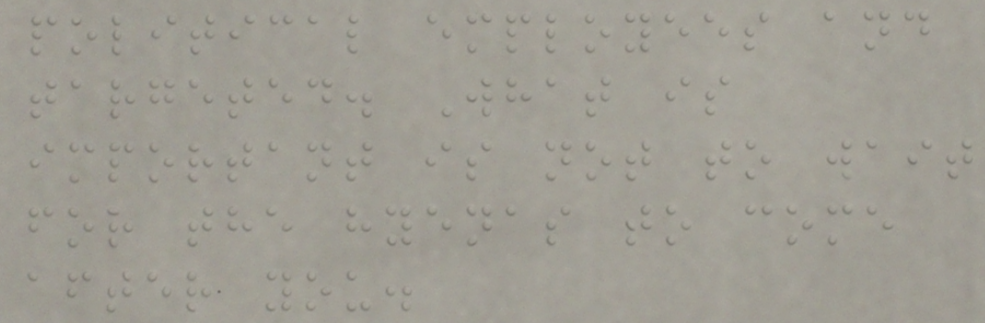political employees and
targeted. What is
important is not to wait
for the hyenas to come
after you.
